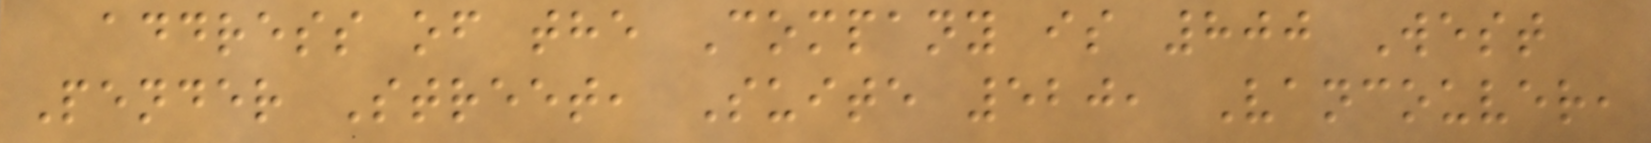address of the Company is 800 West
Pender Street, Suite 520, Vancouver,
